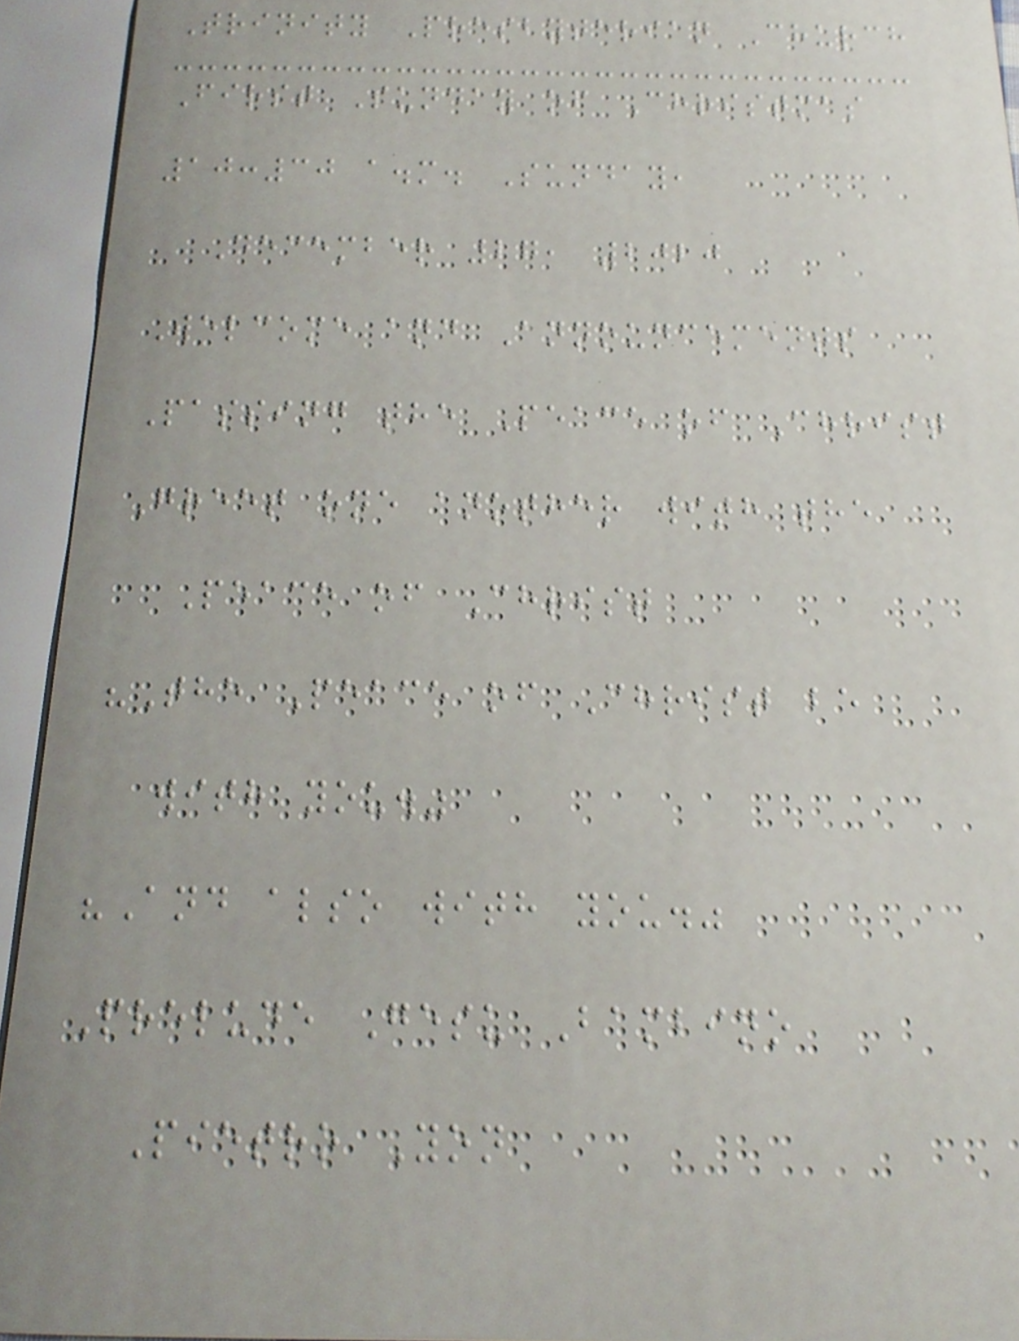Trinity Presbyterian Church
First Sunday of Christmas
10:30 a.m. Sunday,
December 27, 2020
Welcome and Announcements
Passing the Peace of Christ
Greet one another with the
Peace of Christ
"The Peace of Christ be
with you."
"And also with you."
Prelude Gesu Bambino
Pietro Yon
